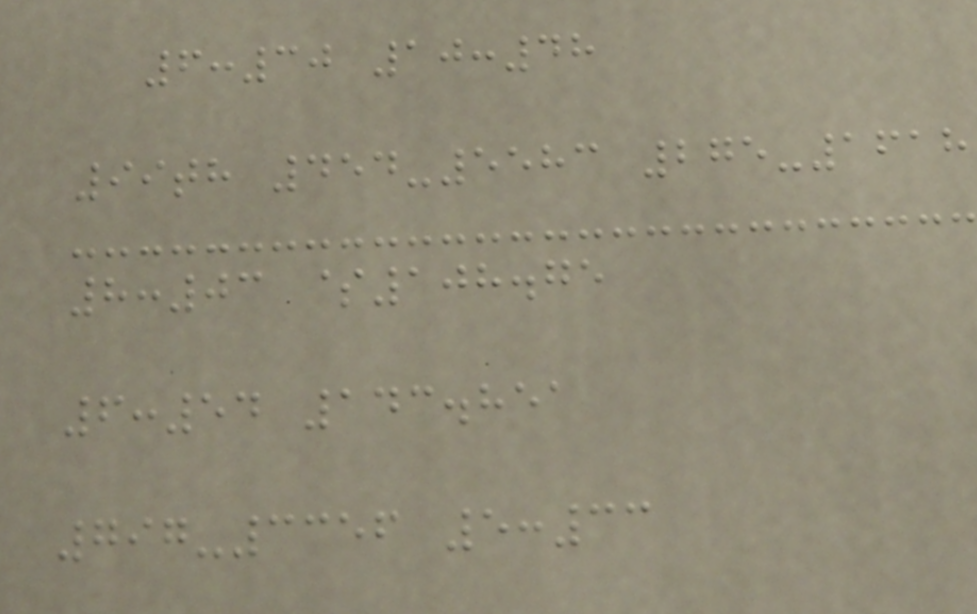6:30 10:48
99th 454-5583 275-1618
8:03 $108.75
6:54 143.851
797-3356 5:33
